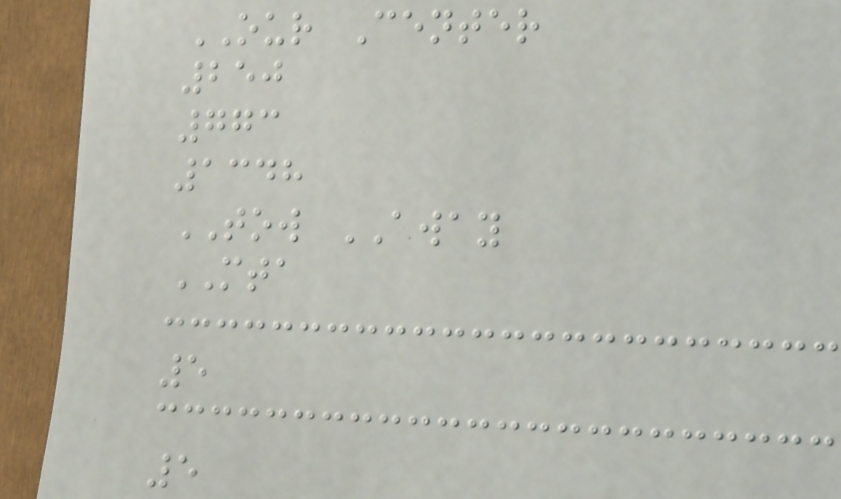OUR Center
250
773
1348
TOW AWAY
MTA
5
5
